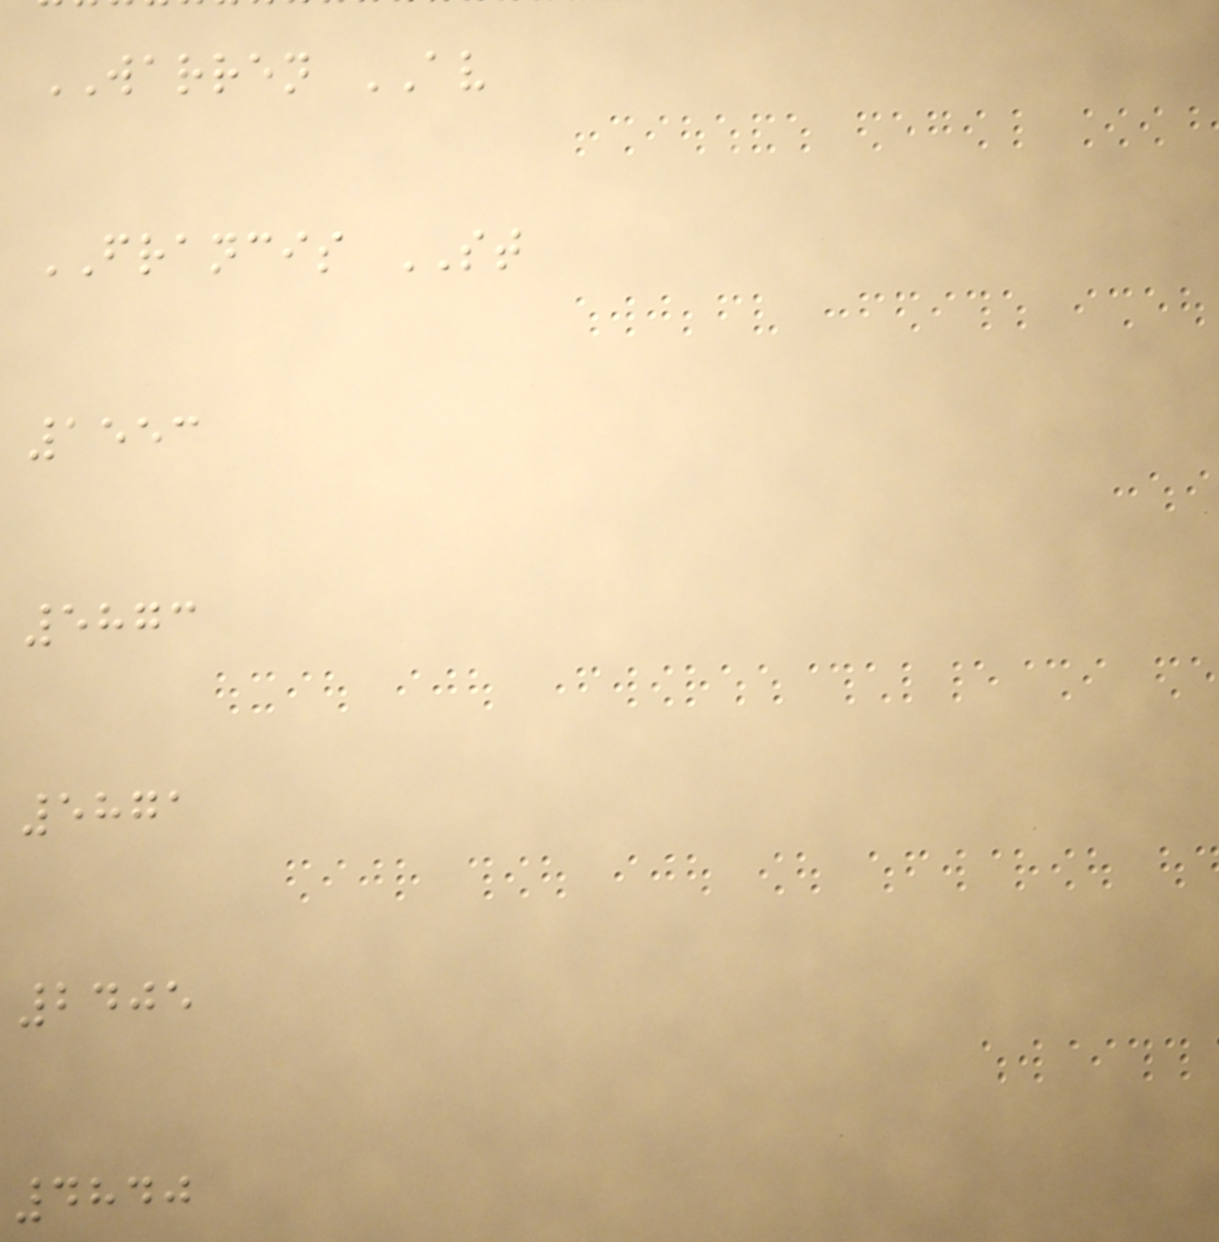WARREN AV
FRANCIS ST
1553
5873
5871
2405
4840
